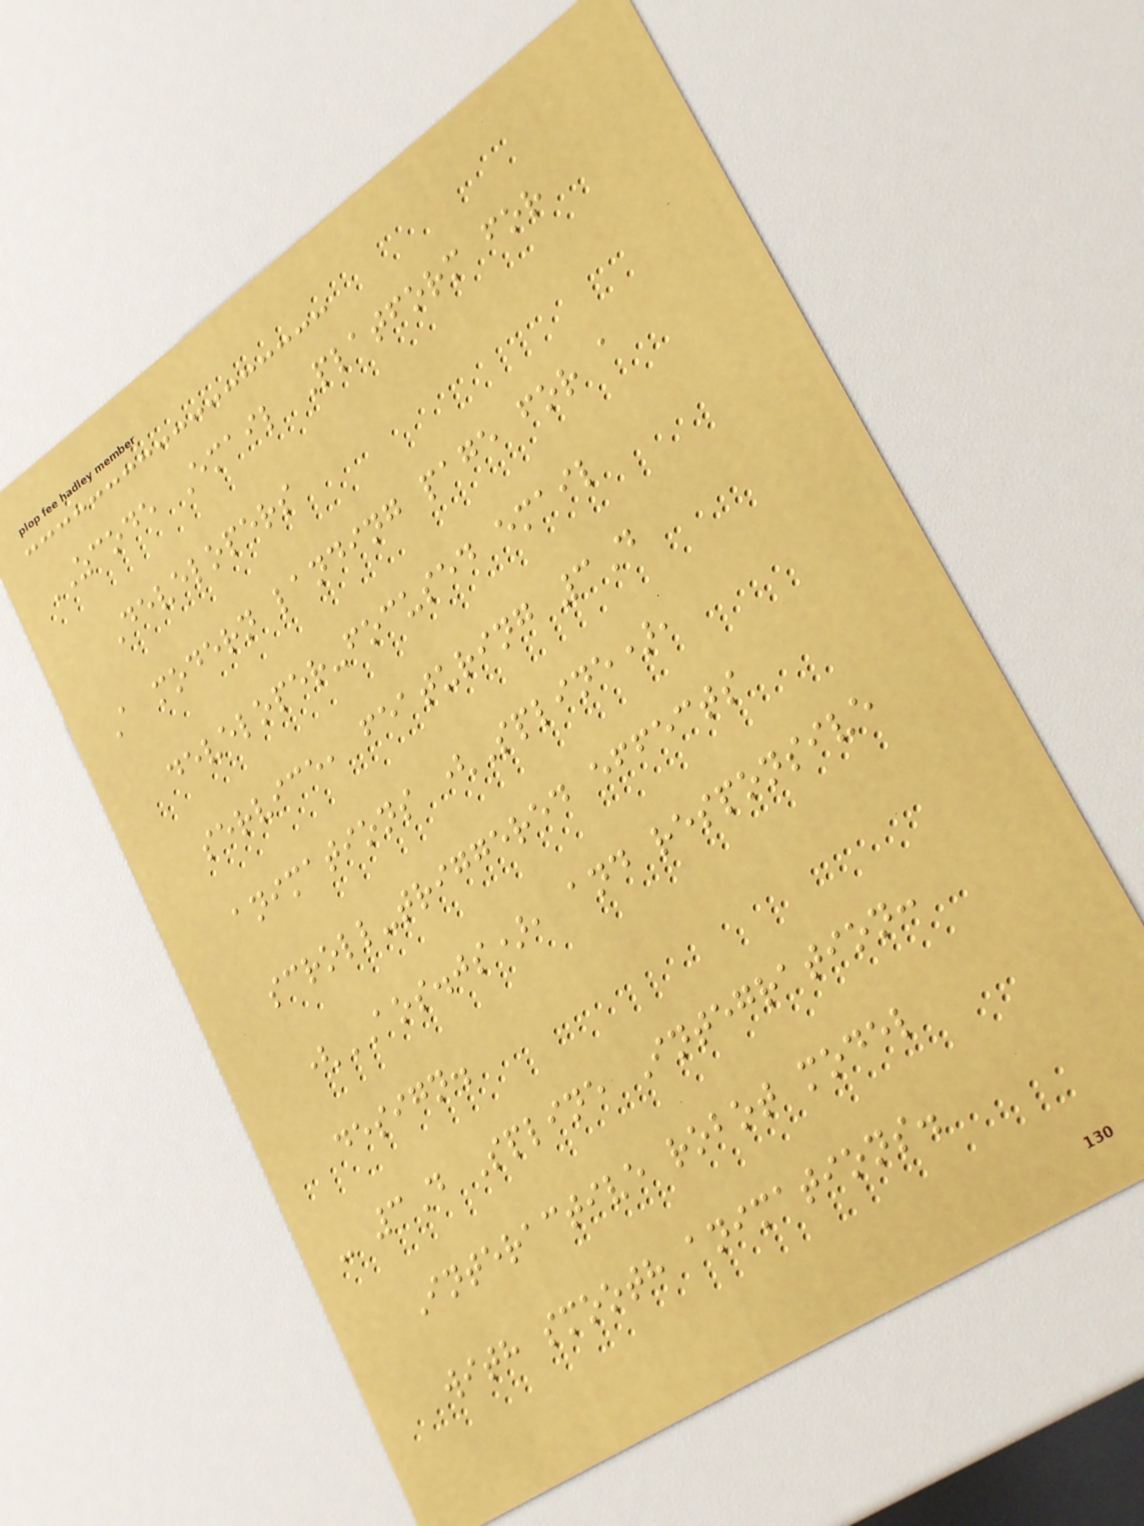ZCODE Email Platform for
Developers
A modern landing page for a
developer-focused email
service, featuring 3D
animations (Spline),
scroll-triggered effects
(AOS.js), and responsive
design.
- 3D Spline Integration:
Interactive robot model
with smooth animations.
